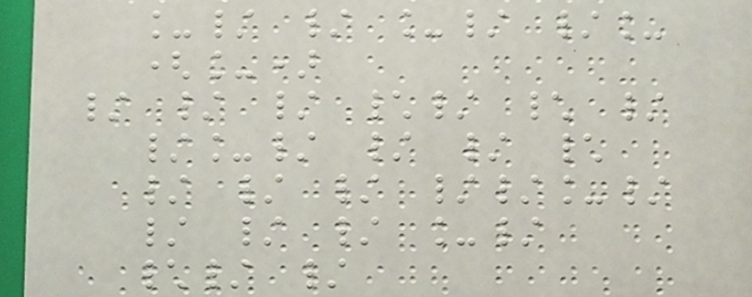_/ / _/ /_
(_)
/ / / \/ \ /
/_/ / / \
/ / / //_/
/ / / _/
\/ /
